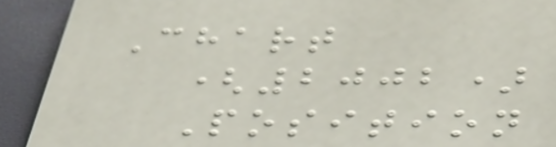Chart
(2002)
Position
